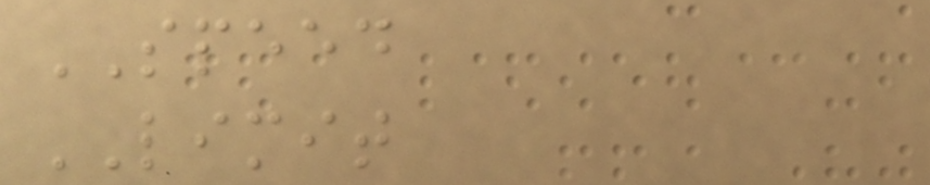SPEED
LIMIT
